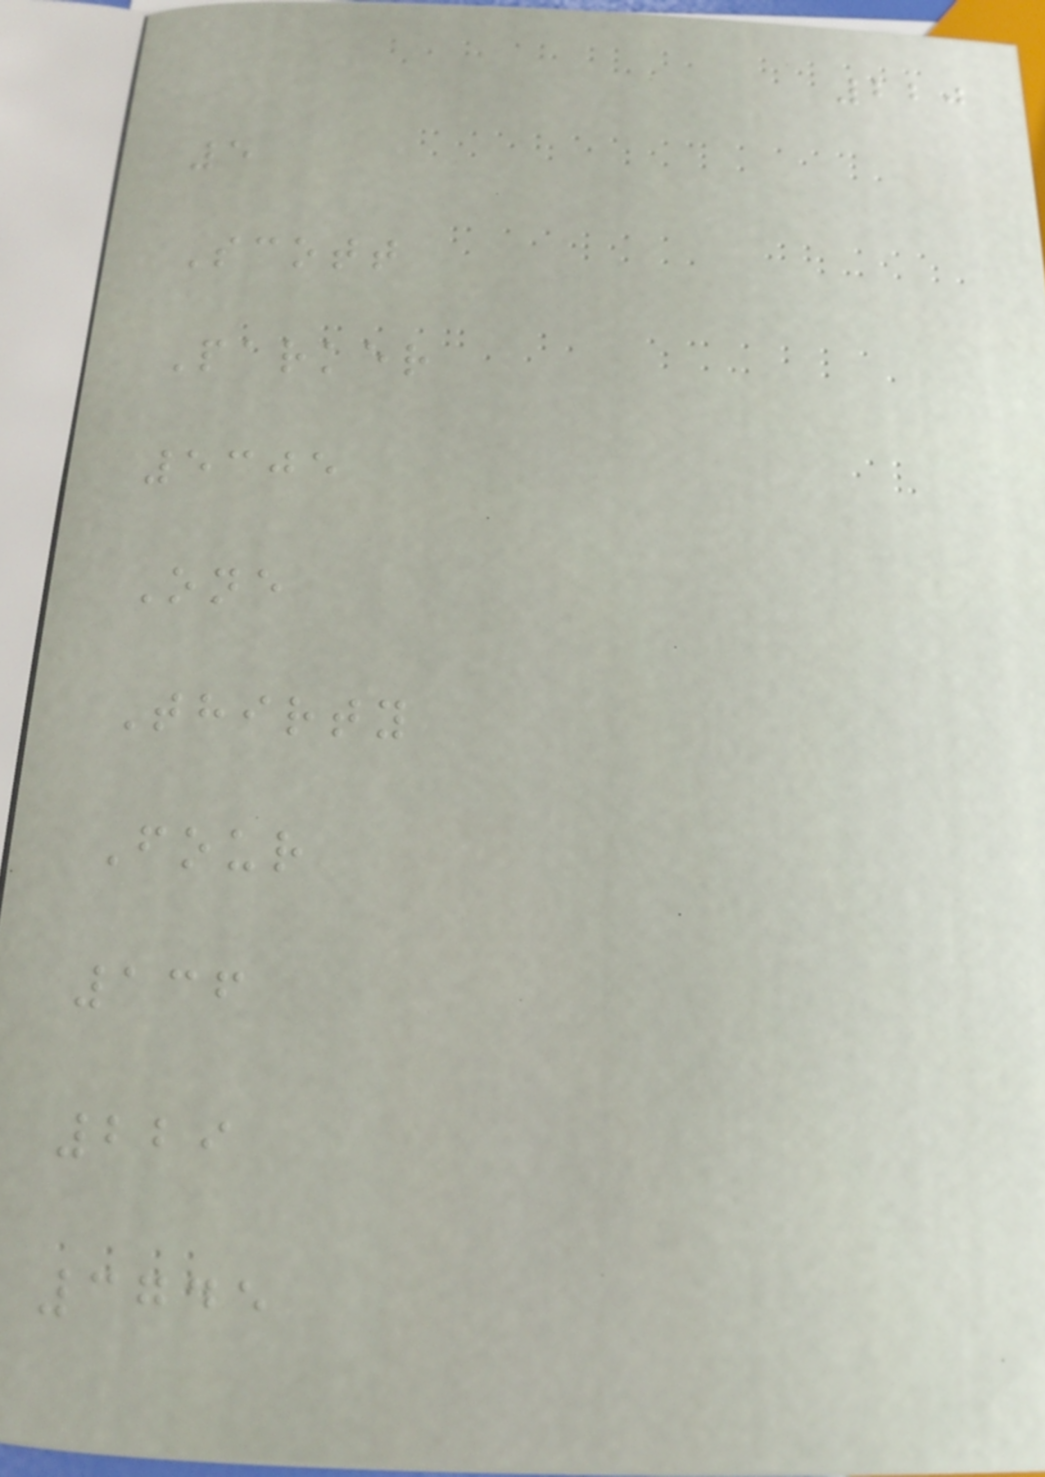220
5
Scott
Parker
5305
One
Thirty
Four
136
229
3745
